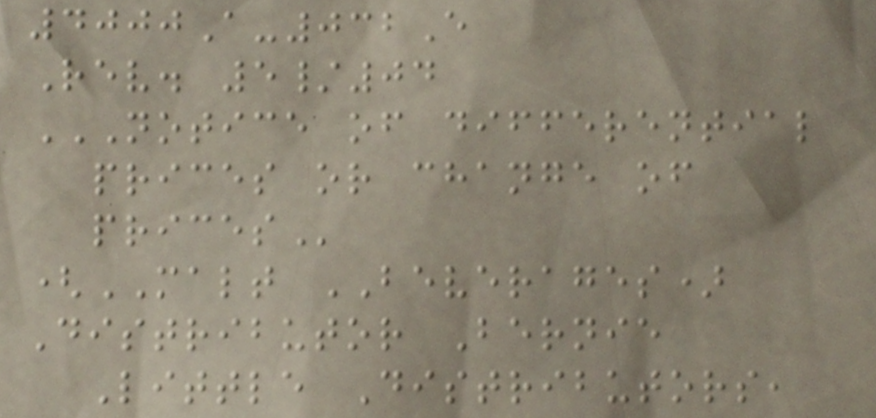4000A-032E
Rev. 5/04
NOTICE OF DIFFERENTIAL
PRICES OR CHANGE OF
PRICES
(MALT BEVERAGES)
Distributor Bernie
Little Distributors,
